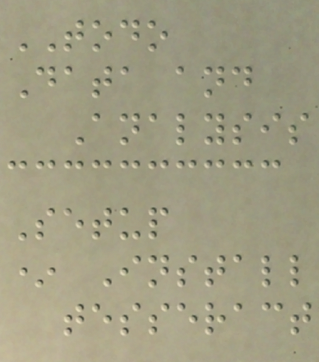TODO
Data and
Analysis
Setup
* Install
tesseract
